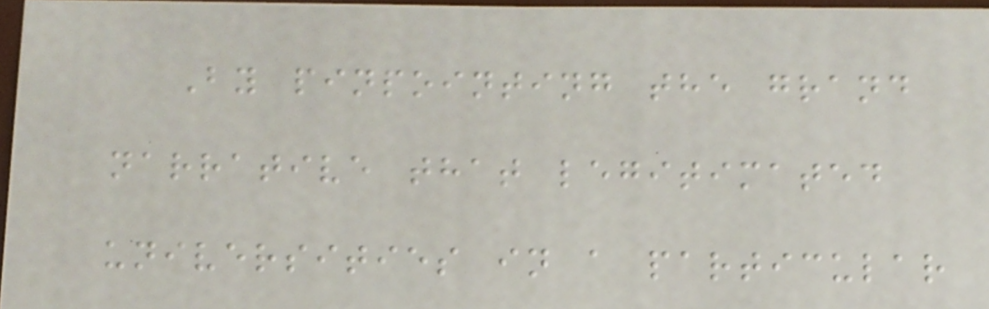By pinpointing the grand
narrative that legitimated
universities in a particular
